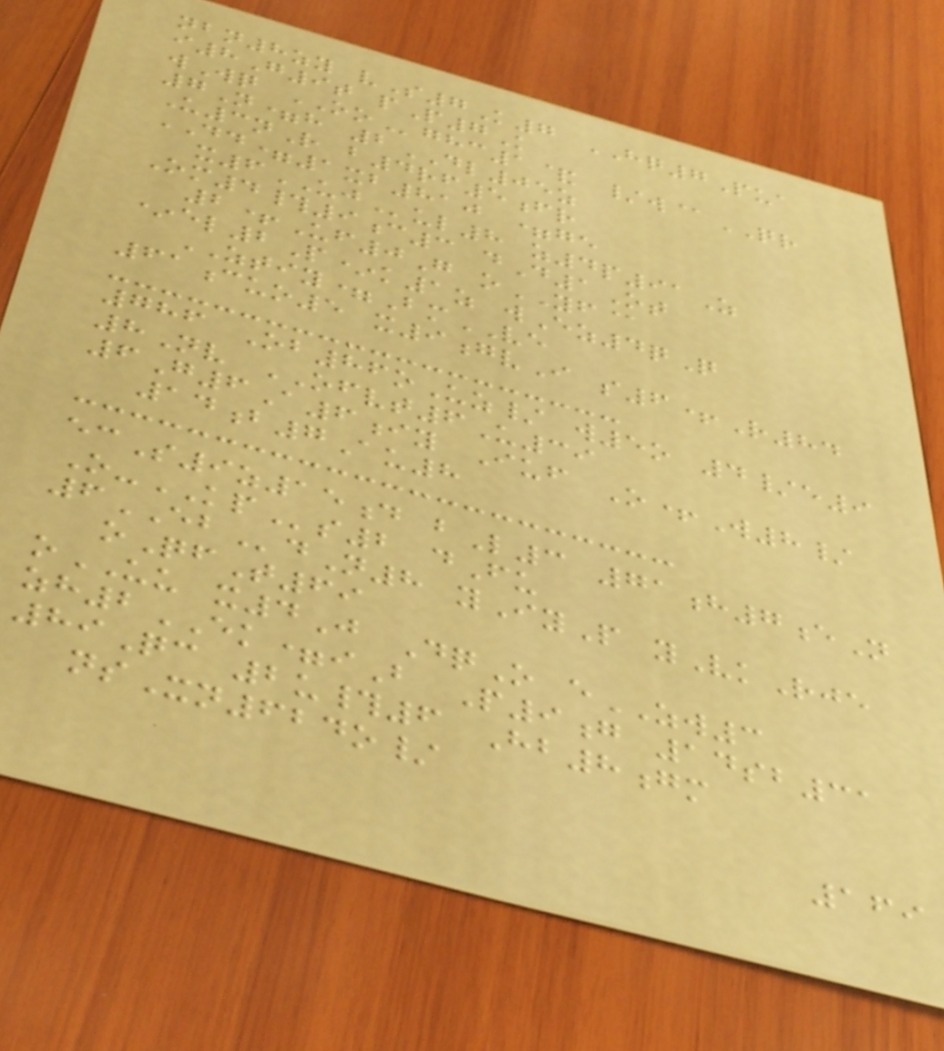nbn8zy vS7K7 HQ7Pua
i8G9t pP7K
wWq OOghc1& /w@QR
7N=h 2DL05z
U3nR b4rf5fr
DD=1xb810 =ge
x6UJul8 z4p91Z
Om4#9c3 dD1Ot
2+Uf0G oYF@
*el2P*k1z wEz4qQ
ZTIY=BmVE
61cuo5 x9gvI s6+R84
786 Ob86oUz/ w5o 4/e9
8Nv OFVT6U39
6G6A6iy Iuf O+W8/
14b7Au8
ecS9z15d bL3 71h7eN
O-KPs2 dFu
6EBdN8 yIyP yVkRje
oQfT69
oUU x4J DqO eZW3
zh2EK=iB P9g 14sb31
89Qc 2u#6 Hb8gm
nsXn624o/
169
